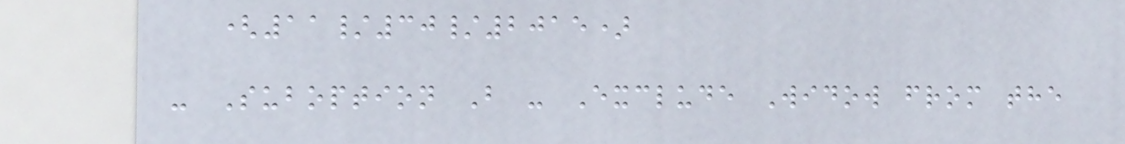(11/30/2015)
- Suboption B - Exclude Widow from the
